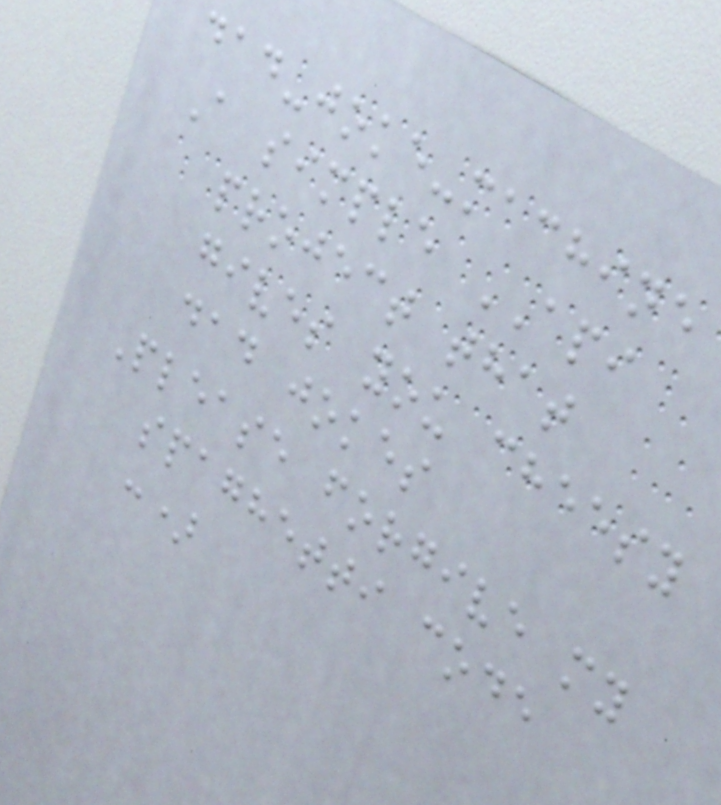dad-joke-machine
A simple API
project that
gives you cheesy
dad jokes
Please forgive my
spaghetti code
:)
